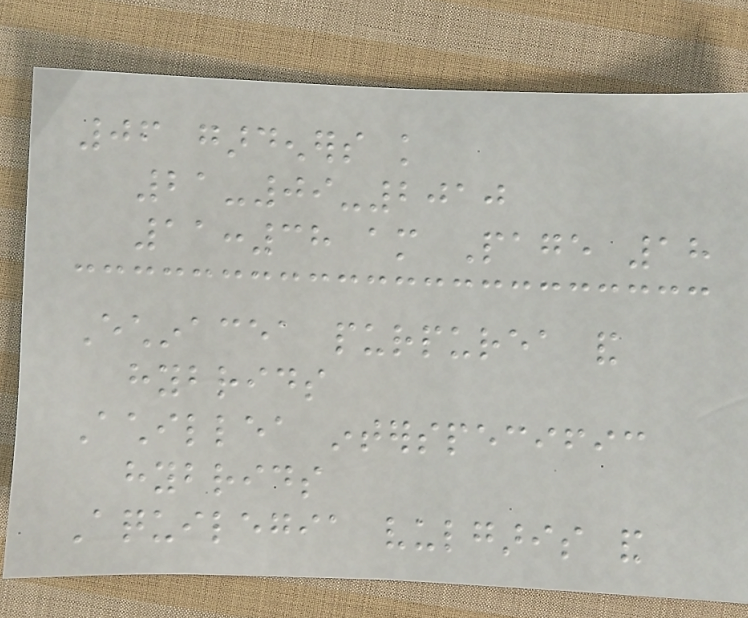06 gardeners knowledge
21-09-2010
11:38 am Page 18
Echinacea purpurea and
hybrids
Achillea interspecific
hybrids
Aquilegia vulgaris and
